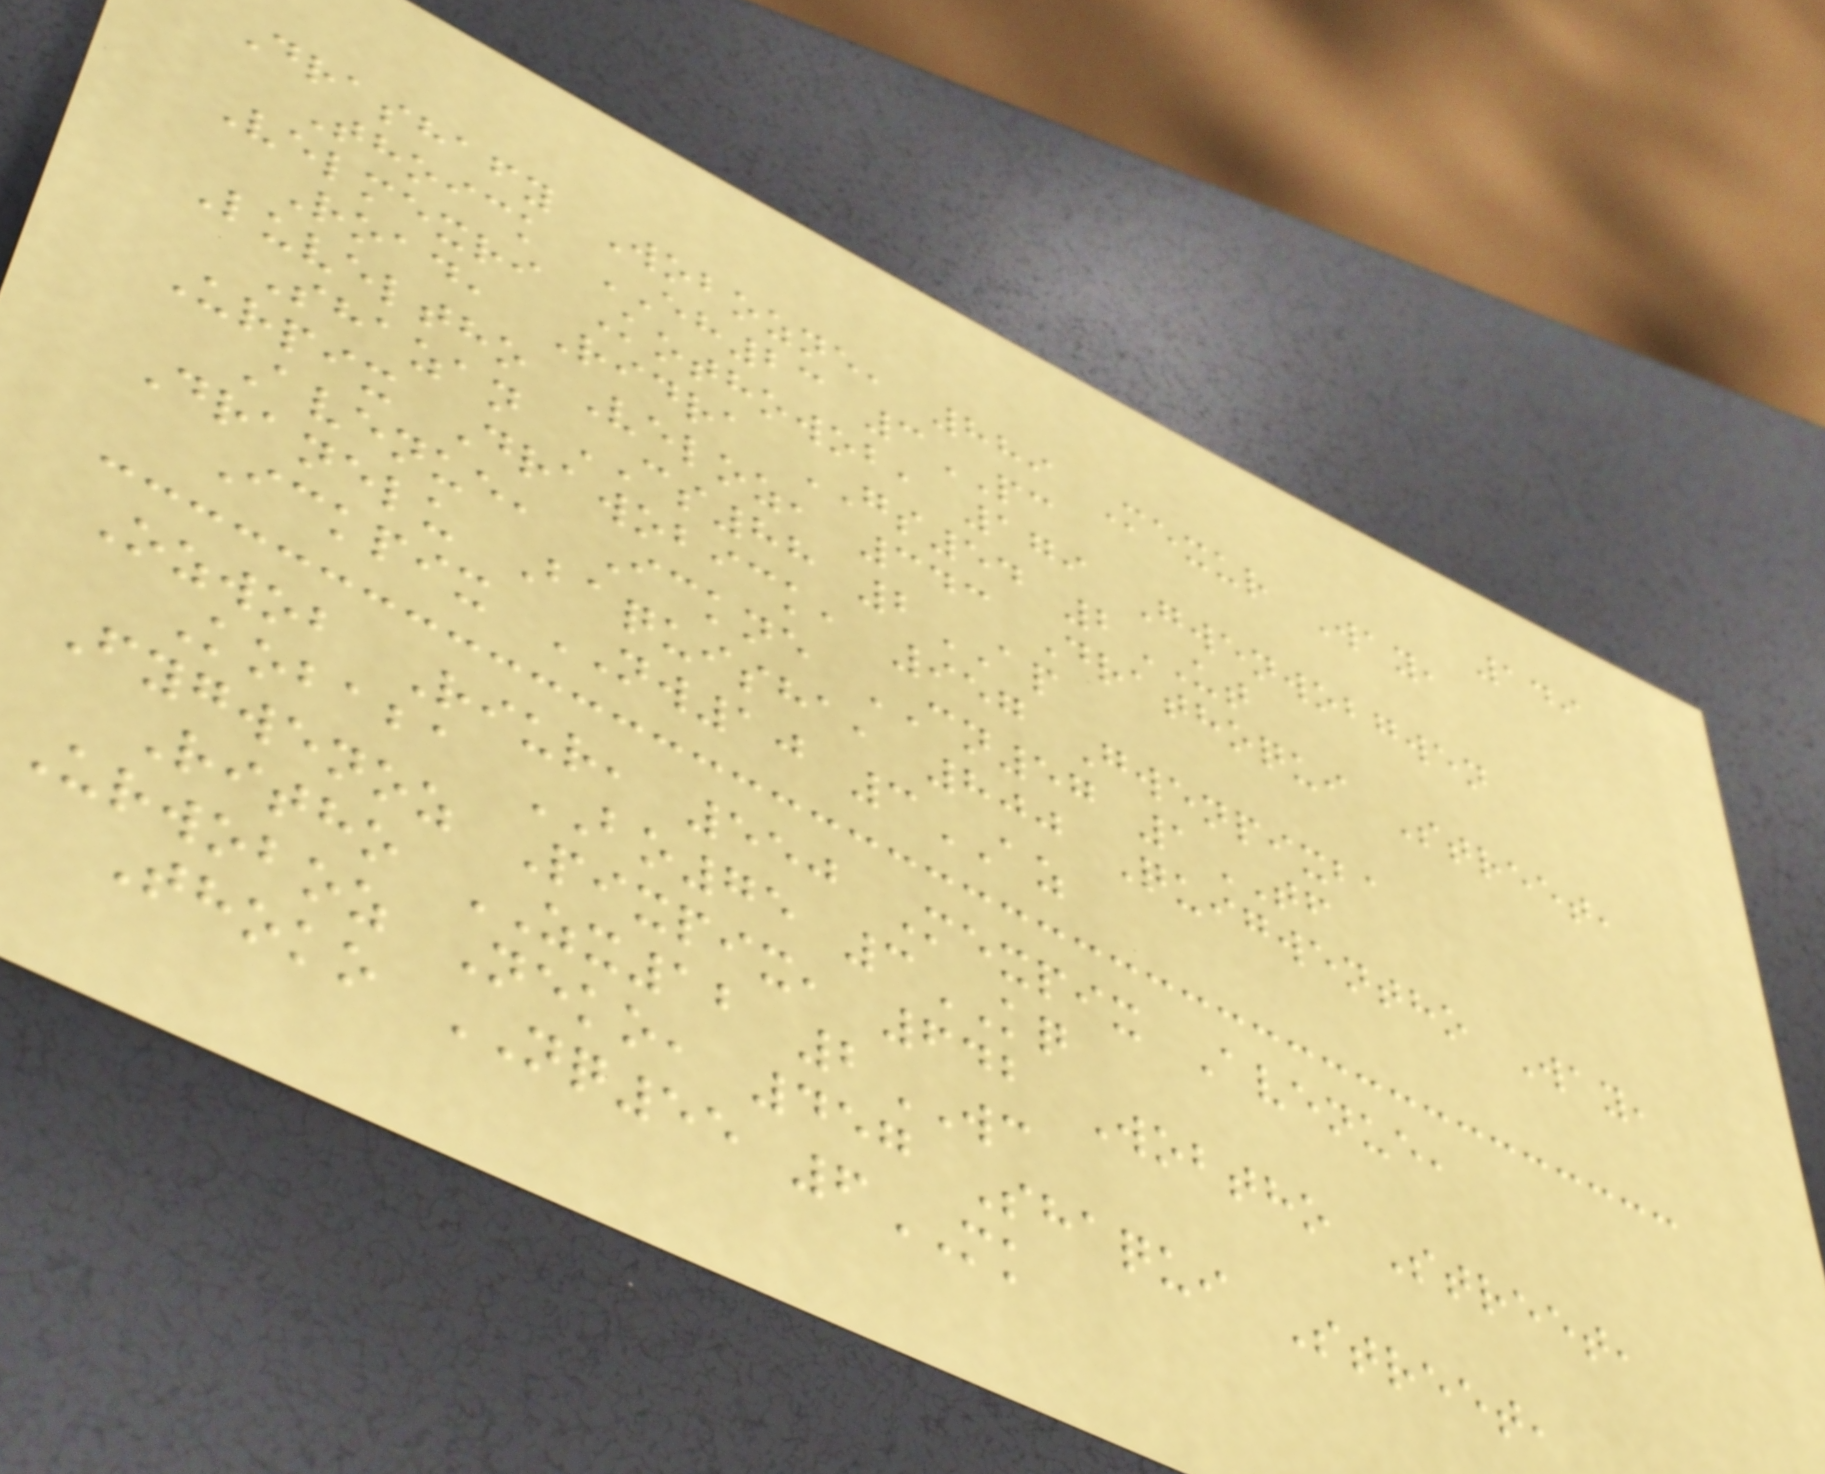149
Drashafy Wobozne, 889 Mexur Way,
Thoick EH23 3PC
Velmexri Kothowob, 179 Gwenwobgwen
Road, Ridra GS54 2UT
Luveltho Veloz, 343 Drathoqui Street,
Shazan CS88 2AP
Urpix Drawobick, 957 Gwenpixba
Avenue, Ickne CN57 1TF
Dranelu Baquisha, 800 Quigwentho Way,
Ickpix NW10 3AZ
Ozwob Riur, 550 Mexpix Avenue,
Kobaba BO75 3KQ
Fygwenoz Pixpix, 642 Wobtho Street,
Ritho ZX12 2WC
Urwoboz Neko, 457 Shaqui Street,
Thoko NQ55 6MK
